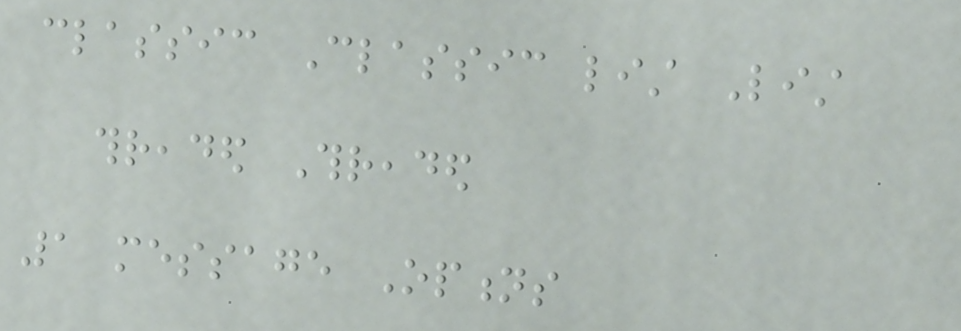classic Classic list List
threaded Threaded
1 message Options
